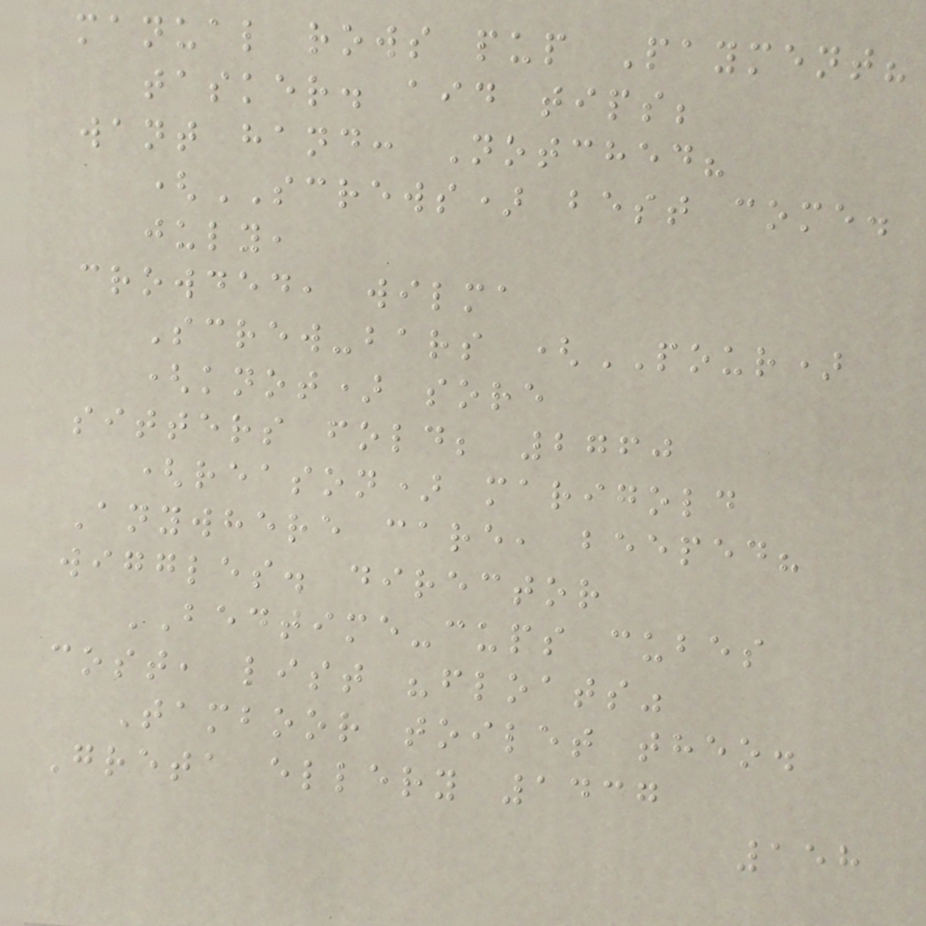manual rows pup Payment?
tasker. aid tips;
want hand: Notched?
(SCREWS) best come.
july,
crowded, wilma
Screw-bars (POUR)
(knot) sore
sitters fold; 2760
(reason) marigold
Anywhere care, beeped?
wiggles. director
BEDTIME-cups cubes
cost, list "floats"
Tamboor toilet theo.
Greta ellery 1437
158
